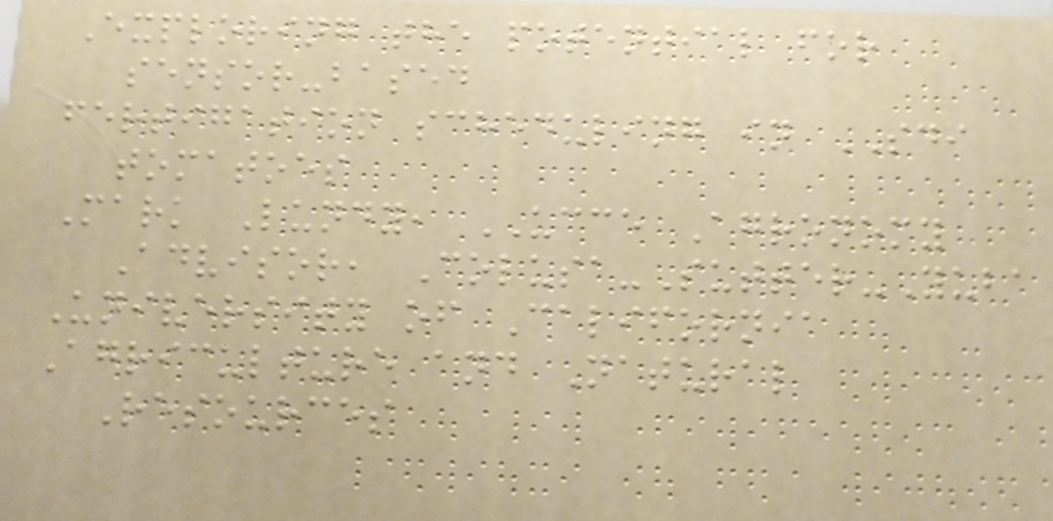Exploring the potential for
sensor-based
fertigation scheduling in SDI
tomatoes
Mark Lundy, UCCE Agronomy
Advisor, Colusa-Sutter-Yuba
University of California
Agriculture and Natural
Resources
